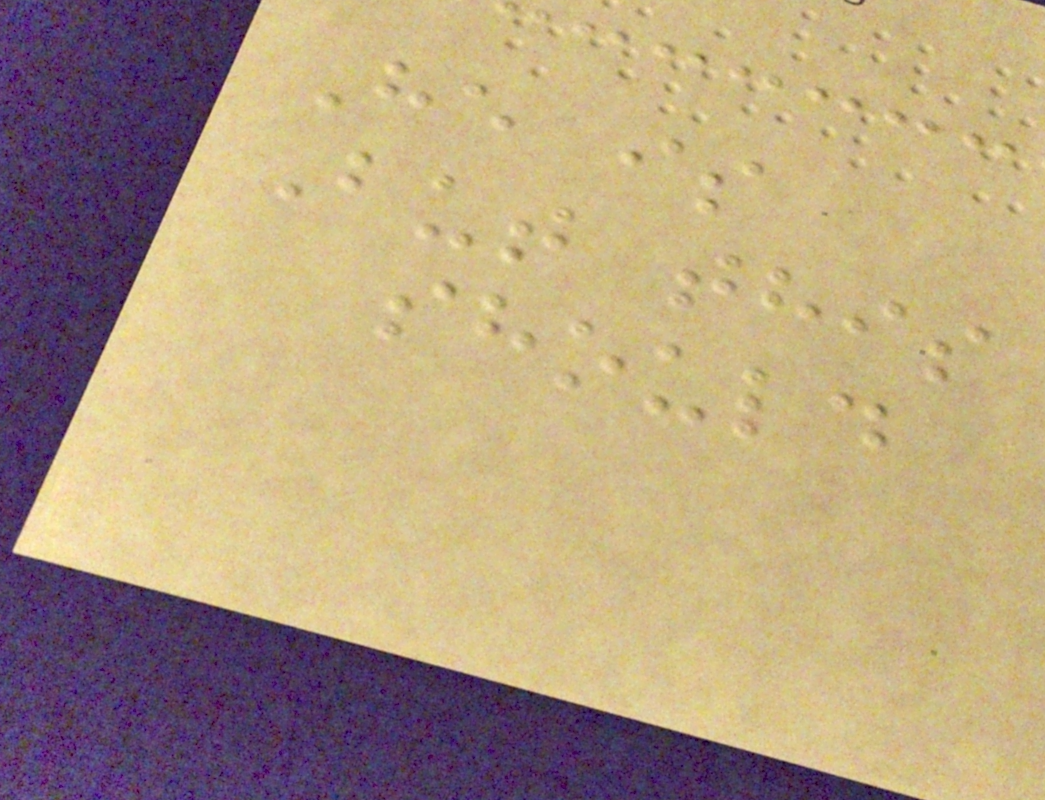He is
But this
should
